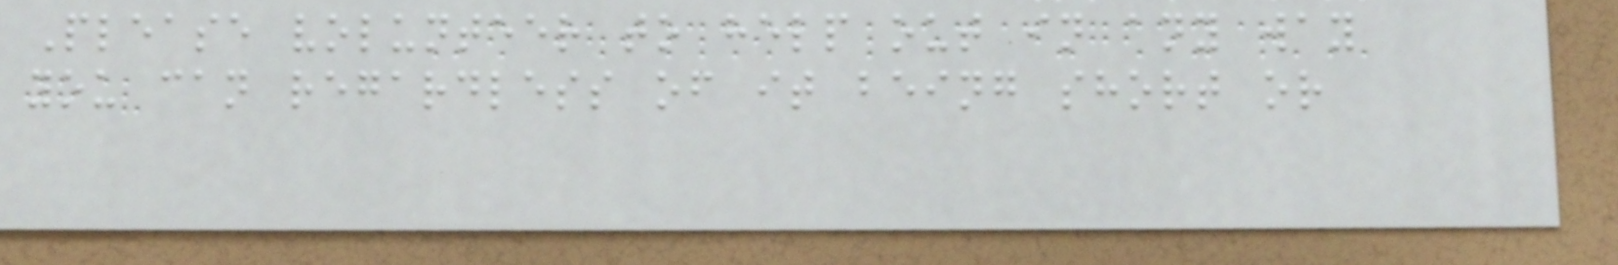Please volunteer to help out in any way
you can regardless of it being short or
